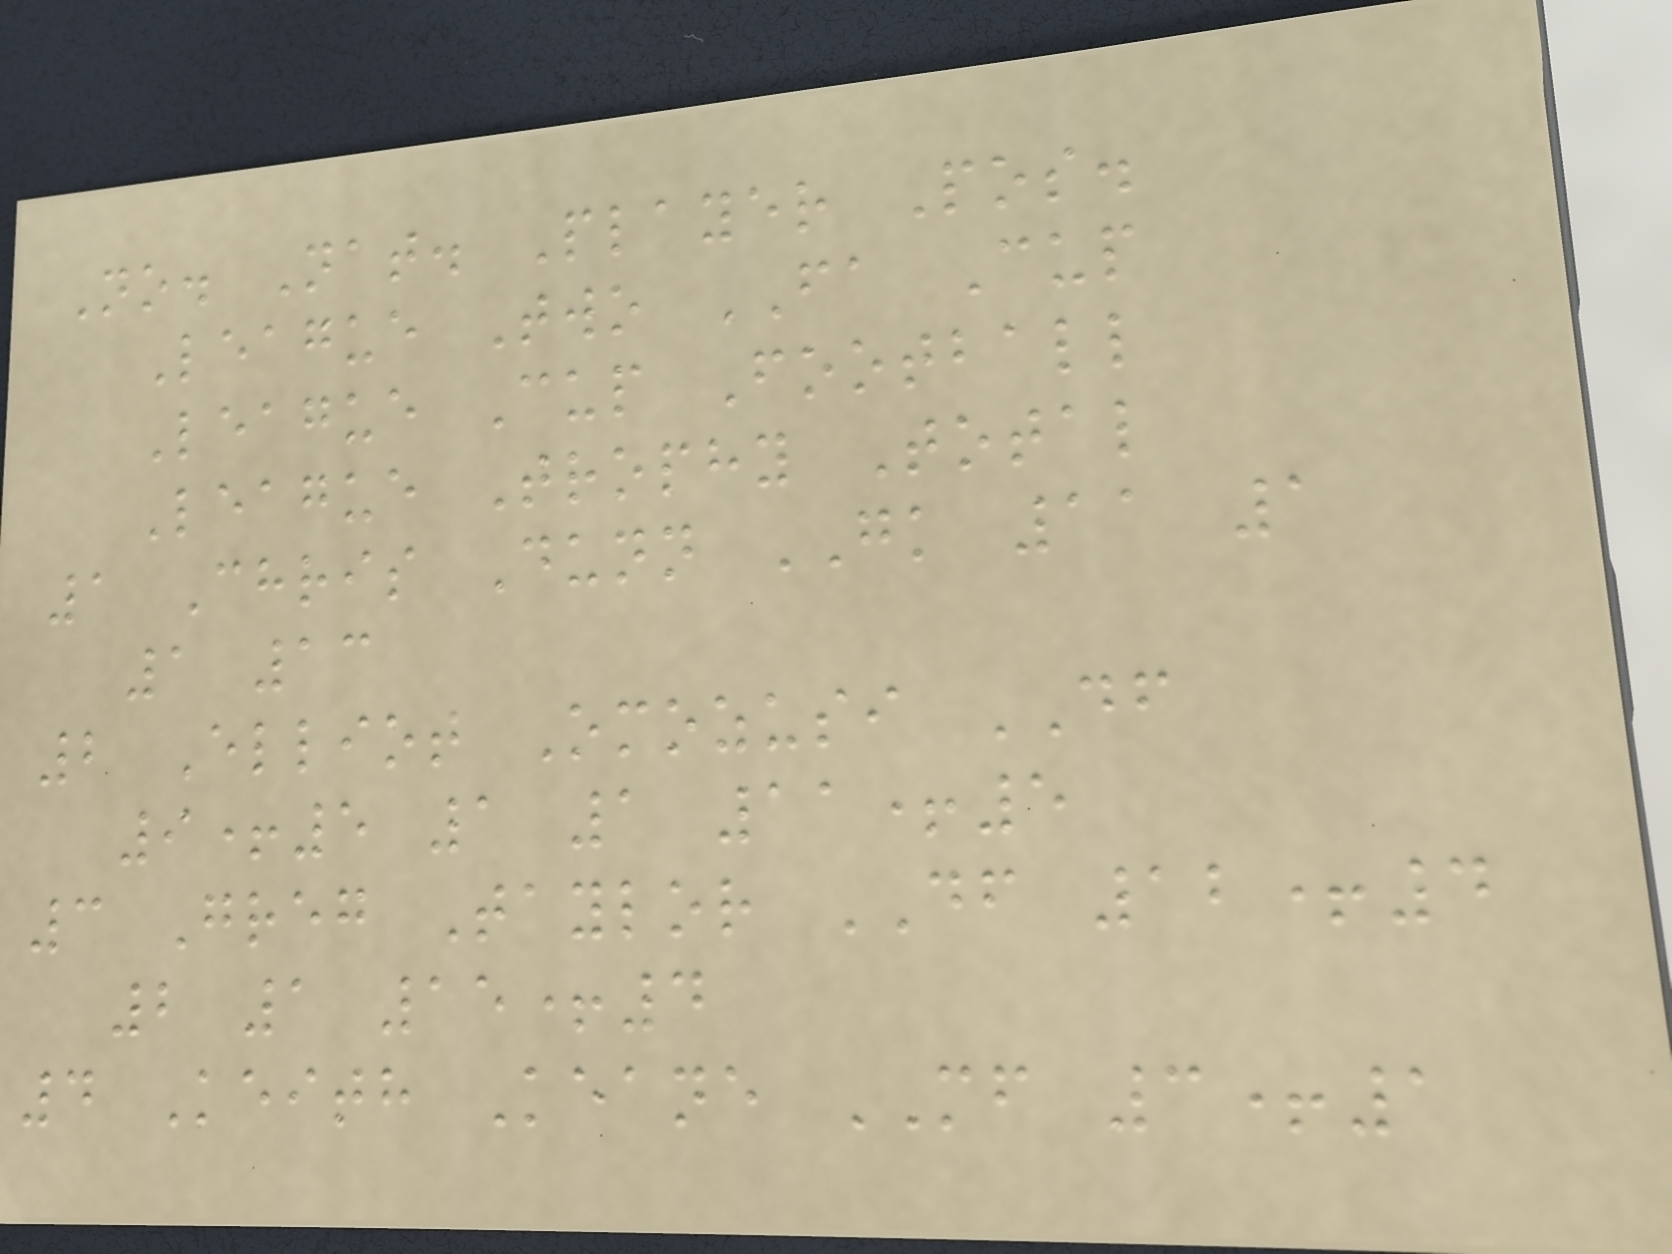No. Nat. Player Pos.
League Two FA Cup
League Cup Football
League Trophy Total
1 Chris Dunn GK 11 1
1 13
2 Elliot Omozusi DF
9+5 1 1 11+5
3 Greg Taylor DF 12+4
2 1 15+4
4 Keith Keane MF 3+1
